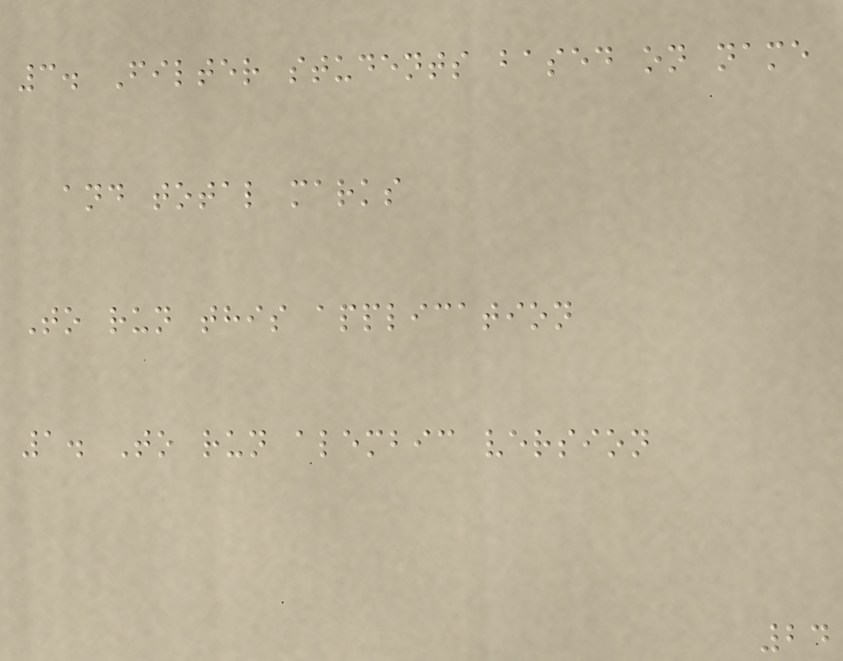3. Filter students based on name
and total marks
To run this application
1. To run alembic version
24
